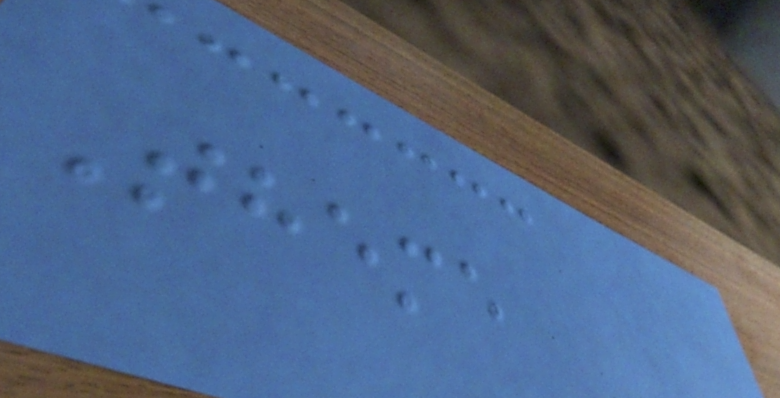Theme
